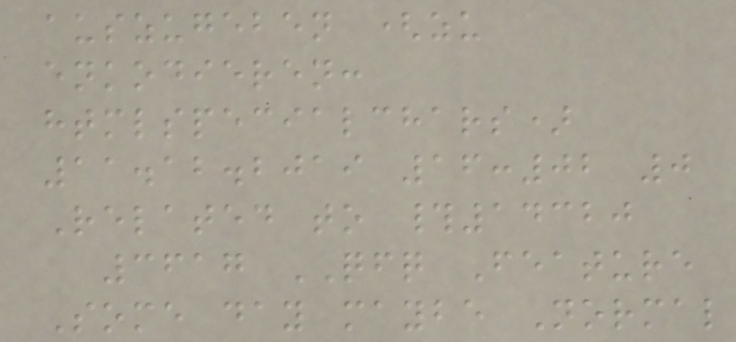auszugeben (zu
enkodieren:
htmlspecialchars)
11.12.2019 16:02 0
Related to #14320
3617 QFQ Feature
Some day maybe Normal
